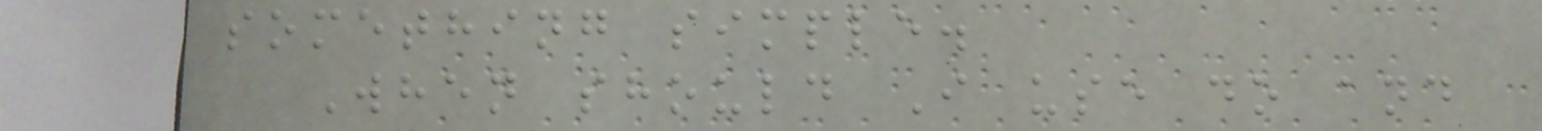something simple.
When should I use do and
